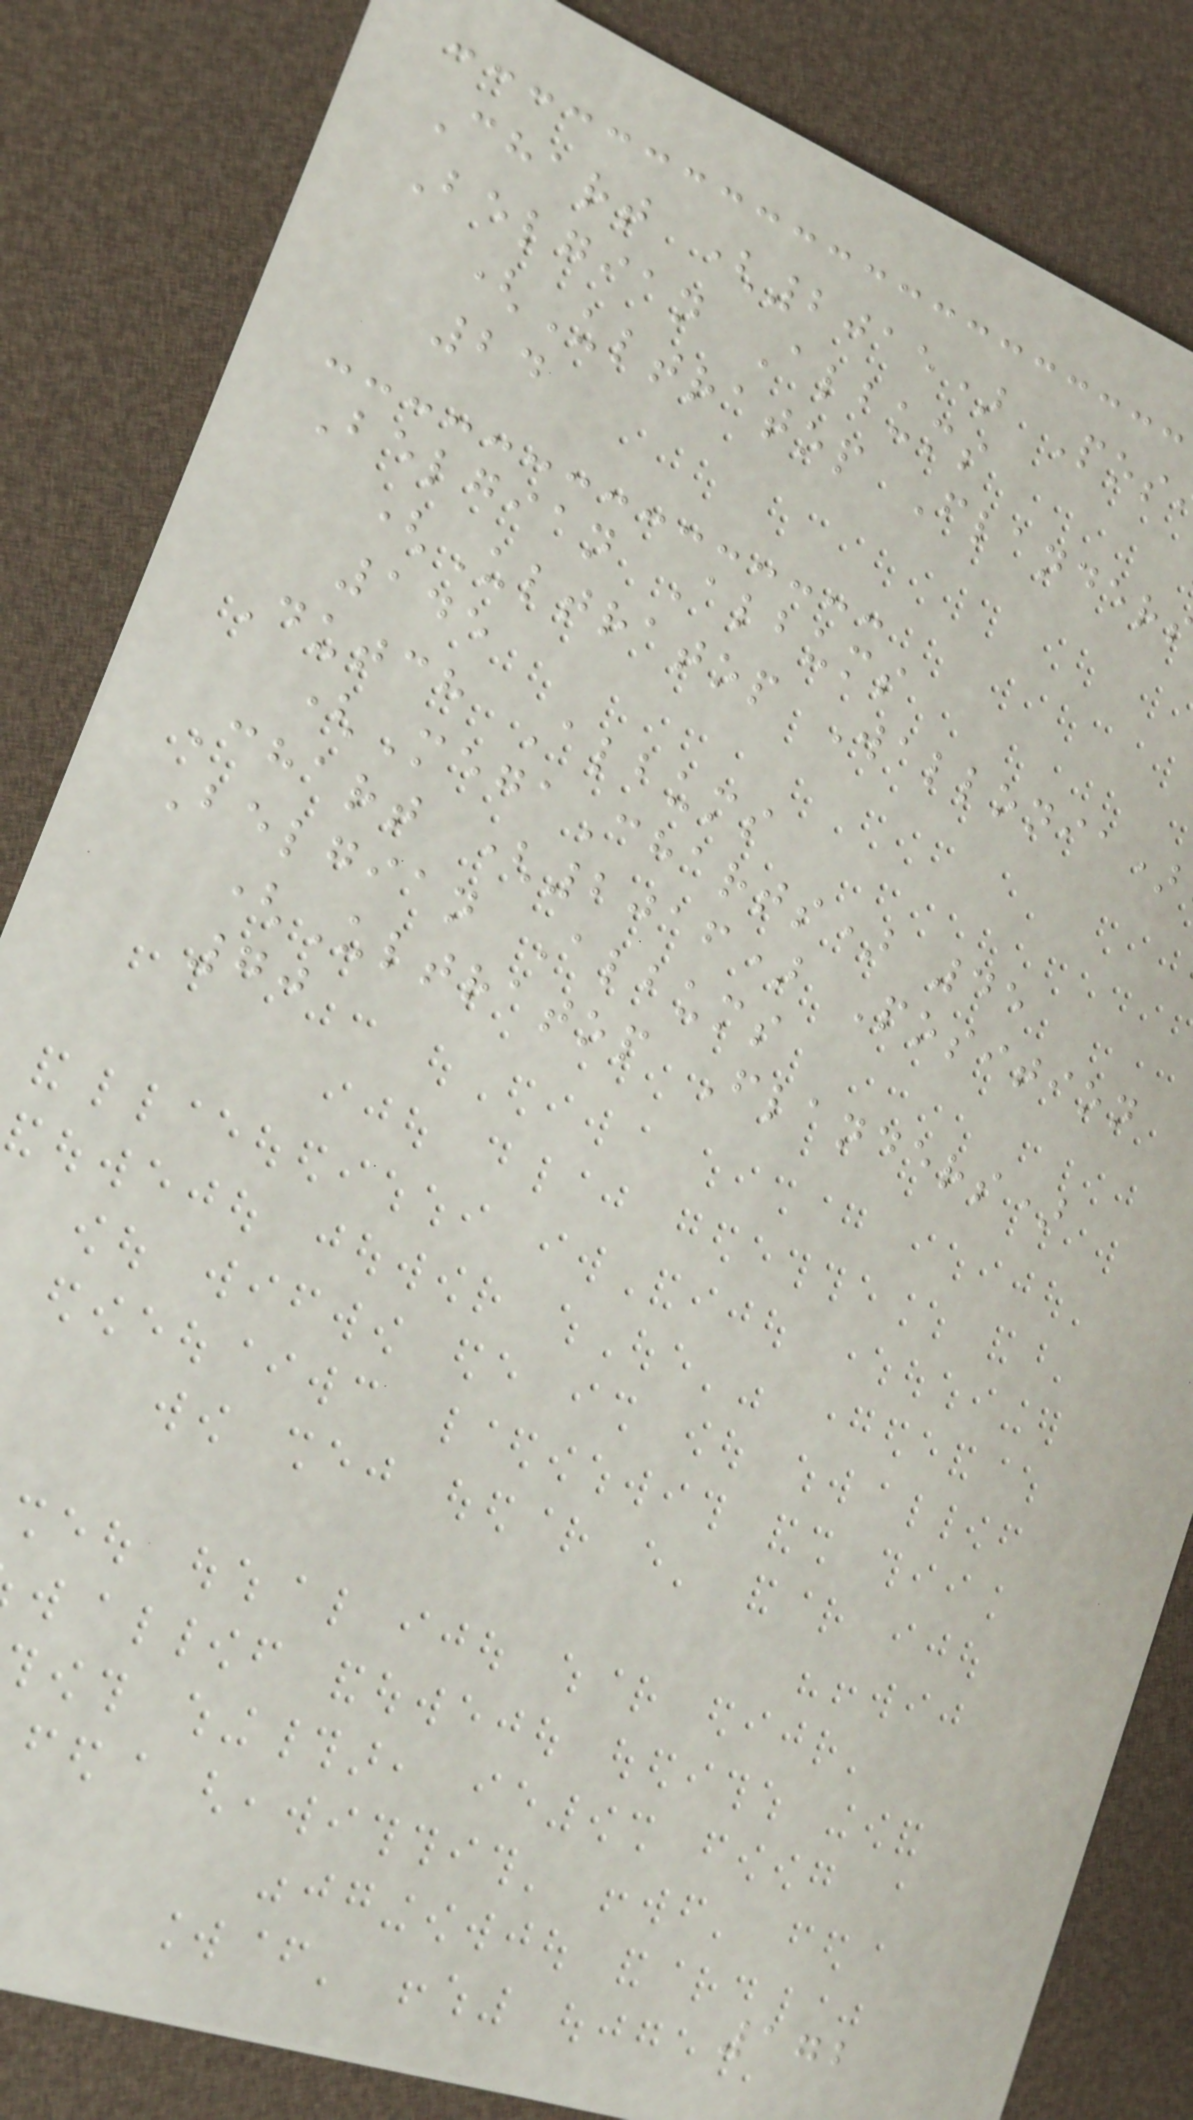Chart (2015) Pos
Belgian Albums
(Ultratop Flander
24
Belgian Albums
(Ultratop Wallonia)
145
Dutch Albums
(MegaCharts) 45
Chart (2016) Position
Belgian Albums
(Ultratop Flanders)
70
172
